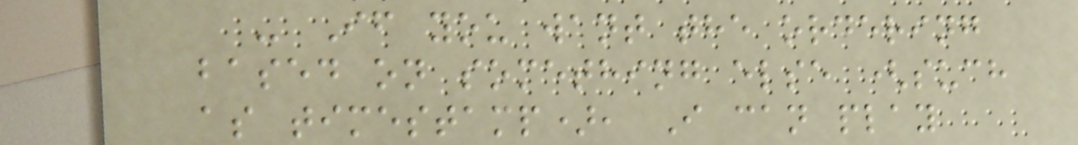- If you want the ordering
based on something else (such
as timestamp), I can play
